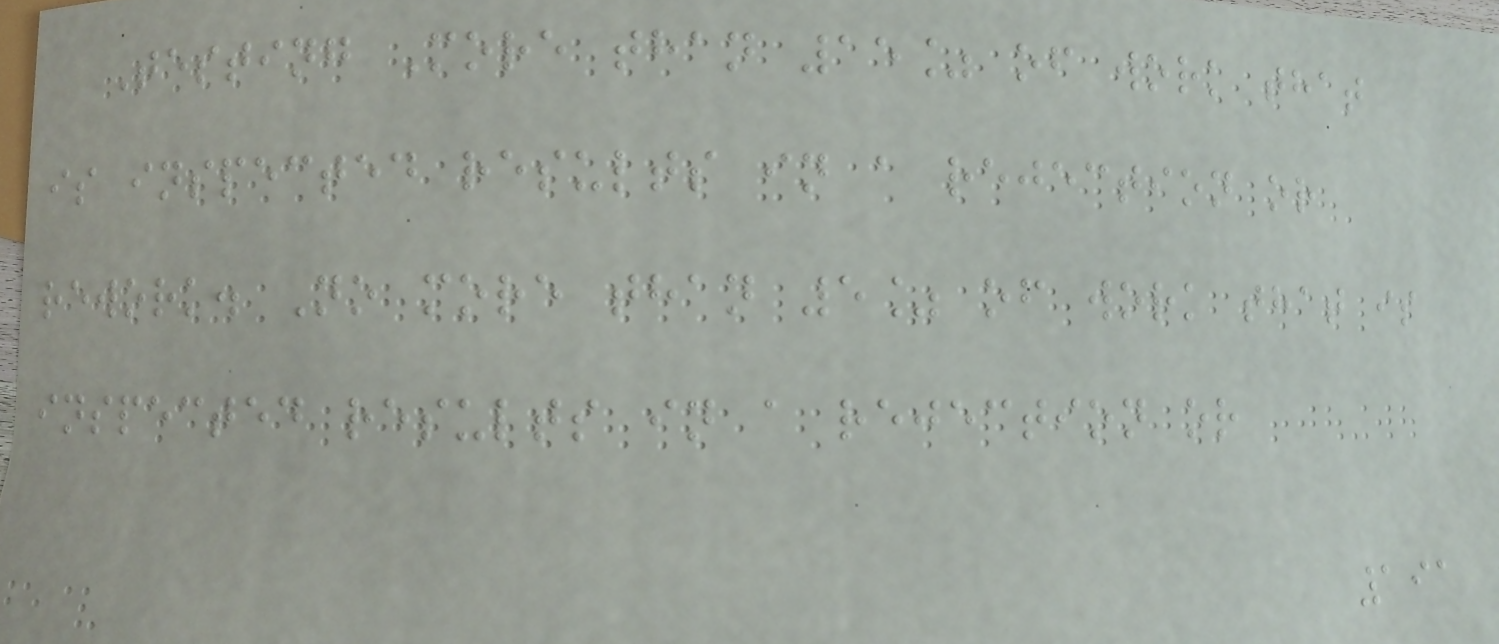Testing More than 15% of work that
is inspected results in a rejection or
rework. No more than 5% of work that is
inspected results in a rejection or
191
